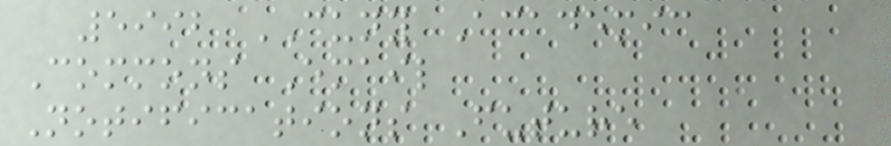5992 CUNY Academic
Commons Email
Notifications Future
